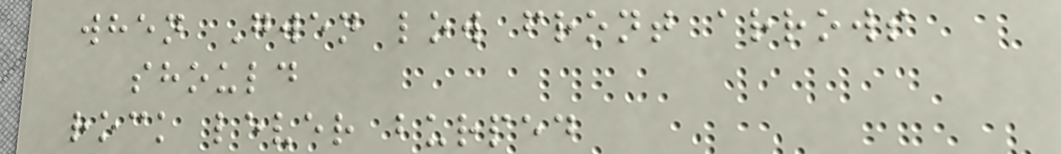when Gwen low front arrows
should
rock lever burped
